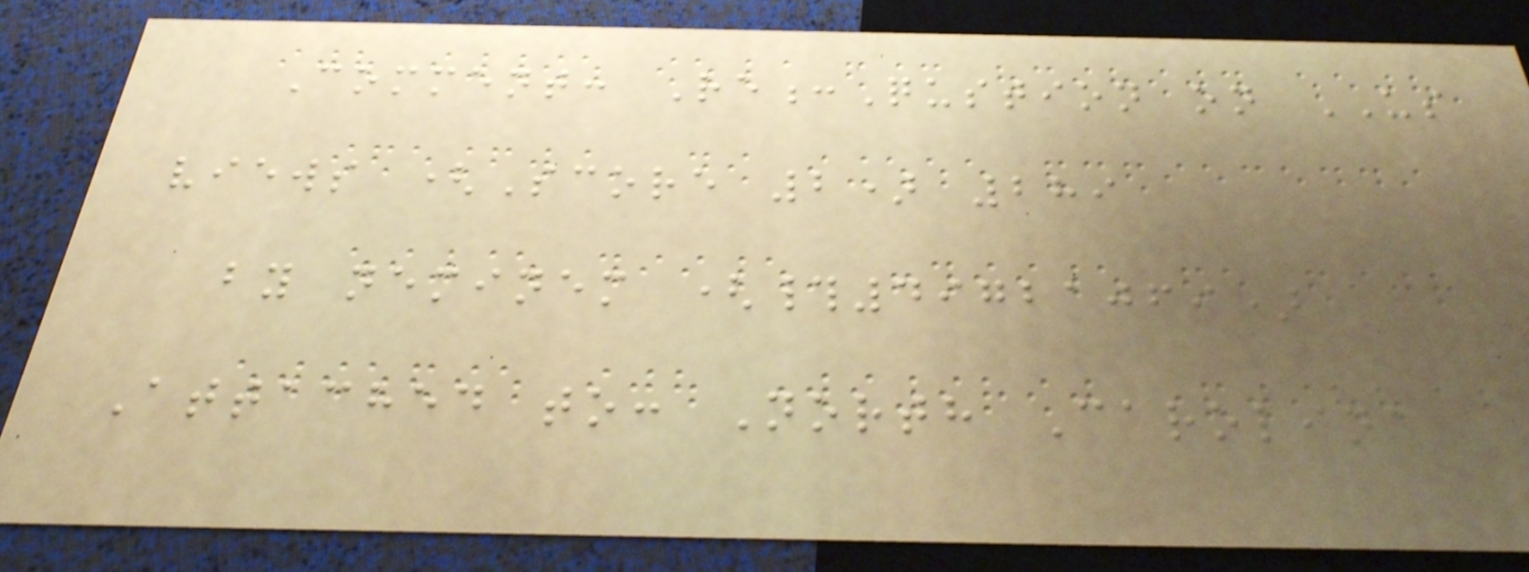Comment: Re:Qustion on US
views (Score 2) 289
by neminem (#49721069)
Attached to: North Carolina
